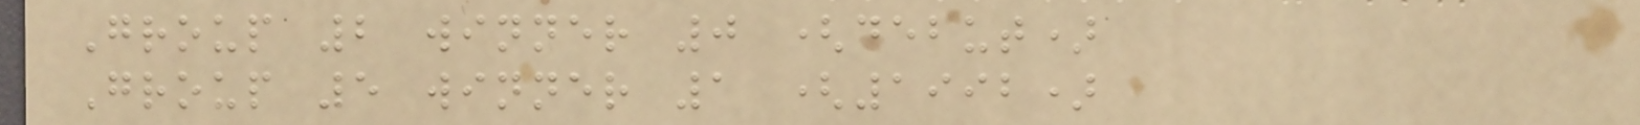Group 2 winner 0 (debut)
Group 5 winner 1 (1992)
